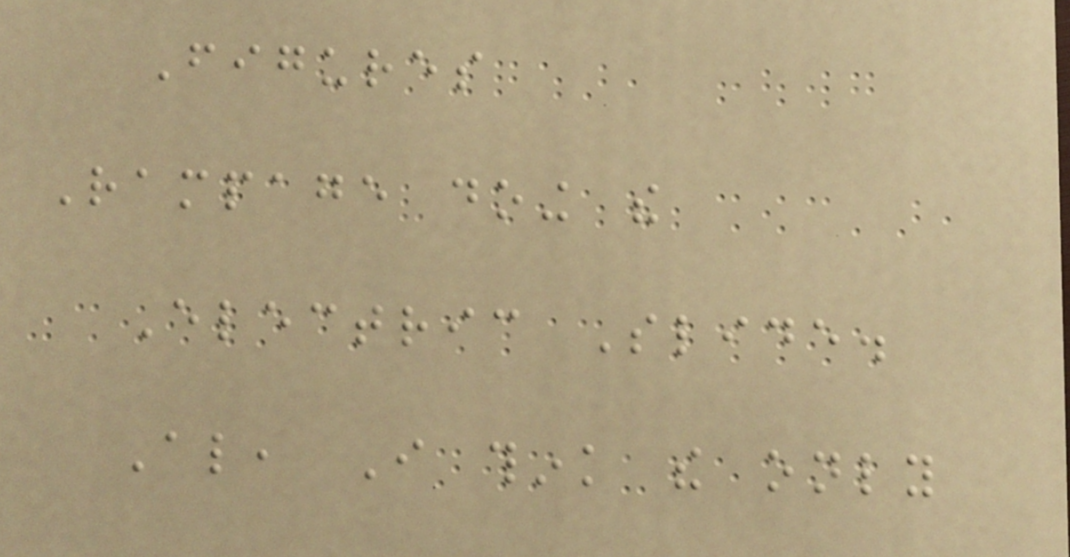Figures
Rampage doing the
Electric Slide.
Also, I think the only
